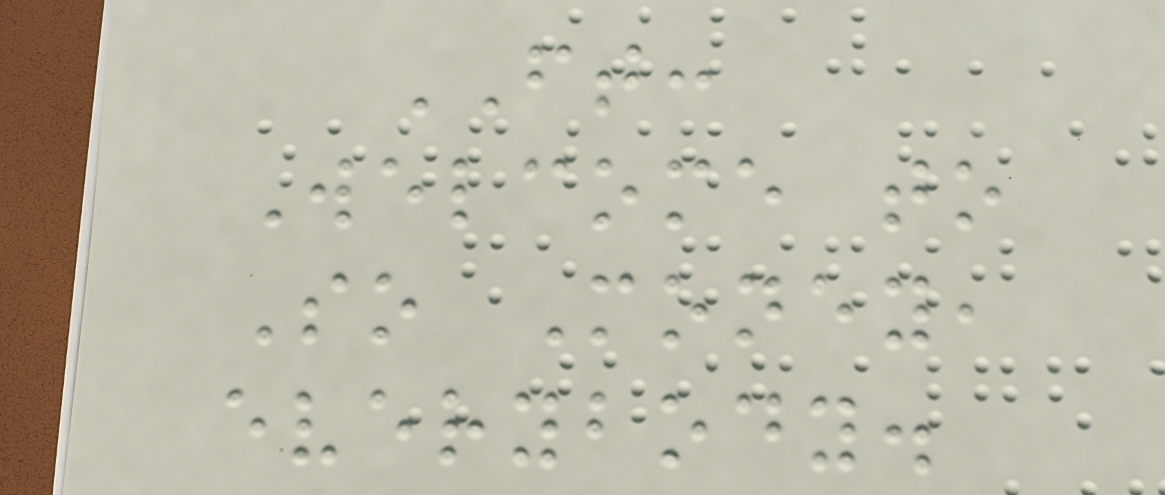FT:
Welcome to
So Money,
everybody.
